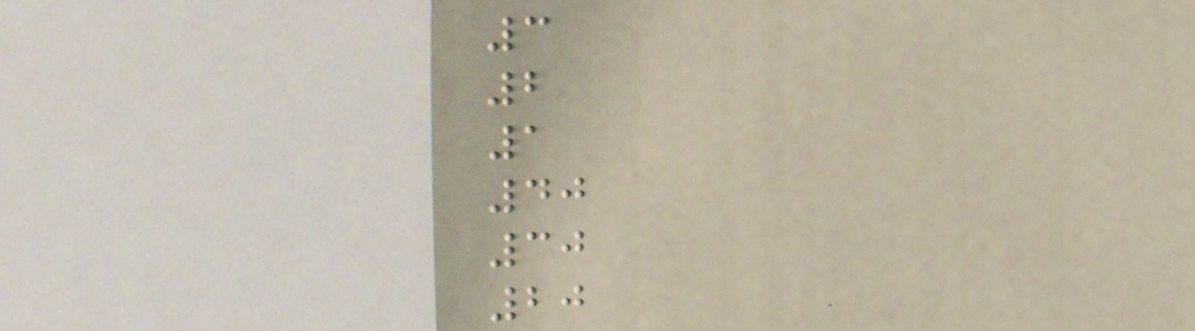3
2
1
40
30
20
